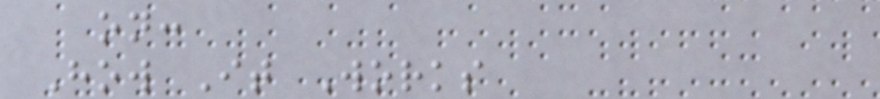on:
How It Works
